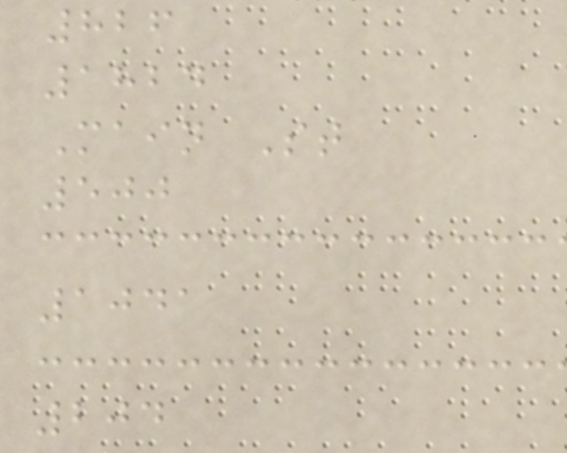826
1824
Main St
500
1041
204
